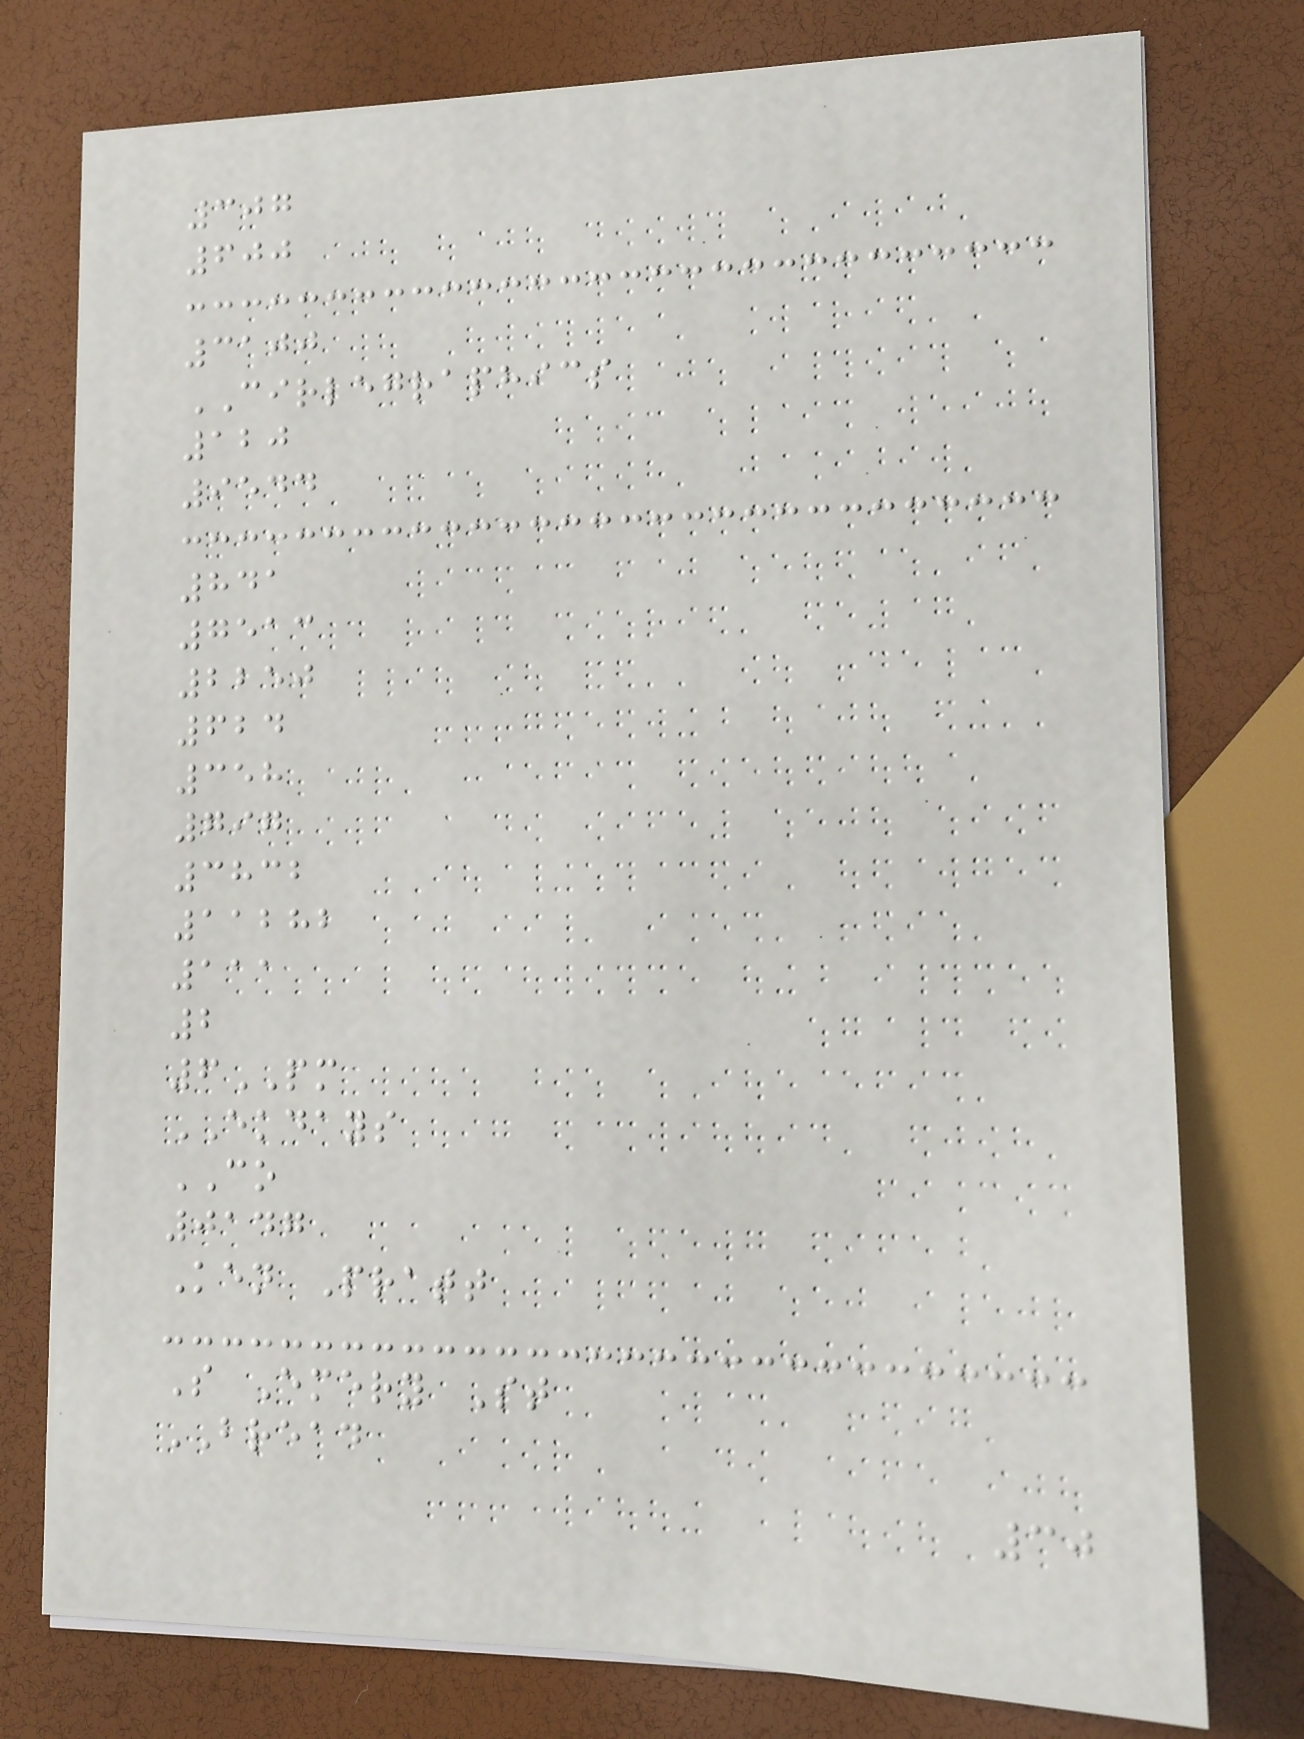307
600
3100
CIRLEGRAPHICS
120
9544
841
7513
2250
624
358
797
3832
11282
111
2
6PM
EKDAYS
CO
0147
Ken Pratt
S Emery St
BREAD
30
